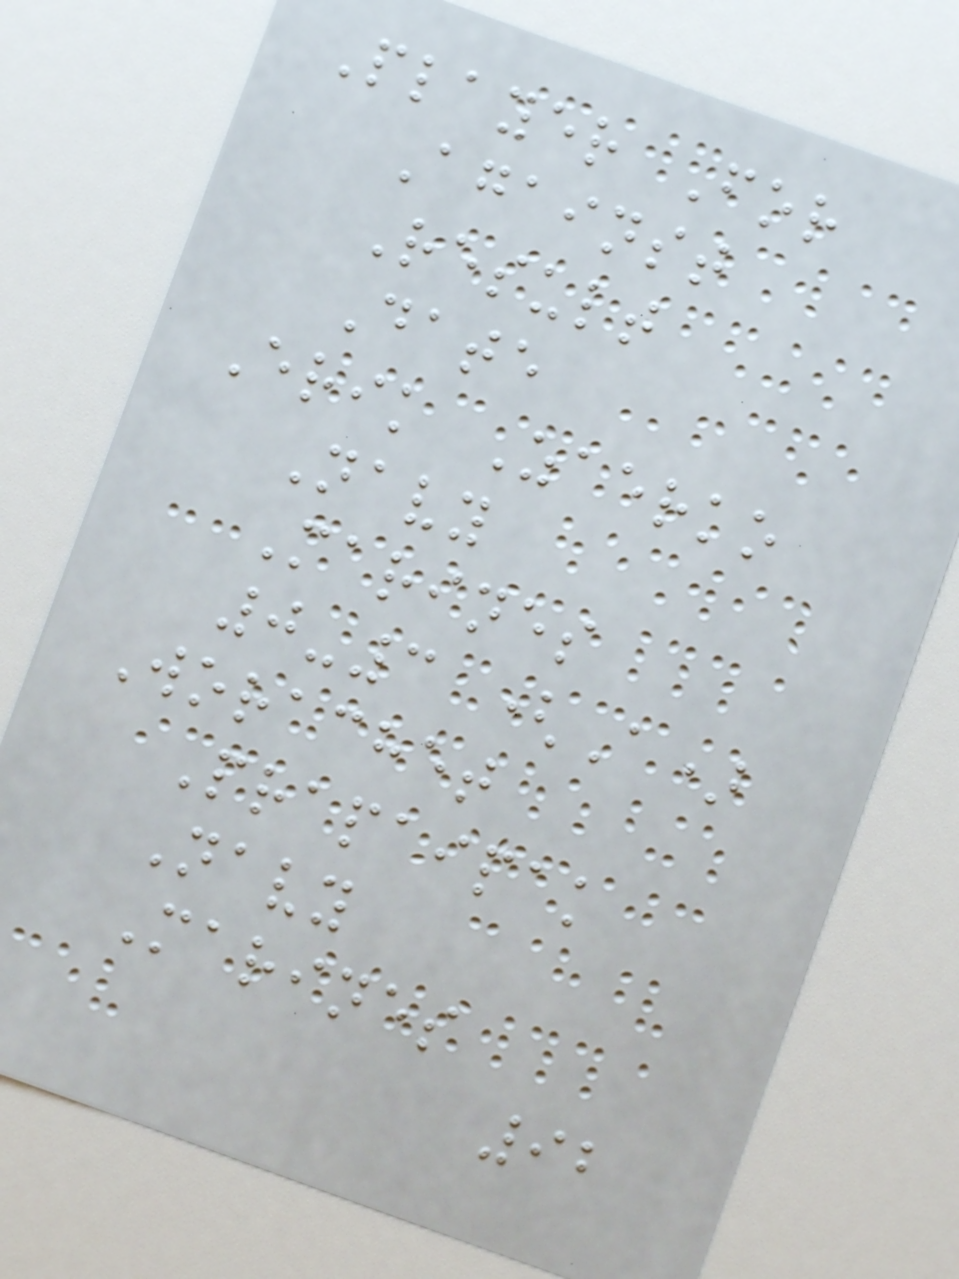Player For
Against
Result
Date
Erik Zaerko
Navy
Marines
0-3 (A)
Worachet
Prapaipak
Navy
Marines
92
